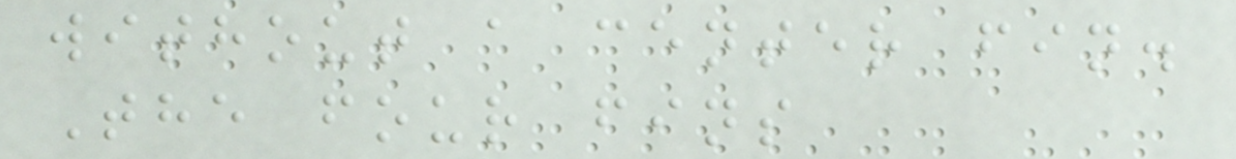without a center fin.
The four fins
